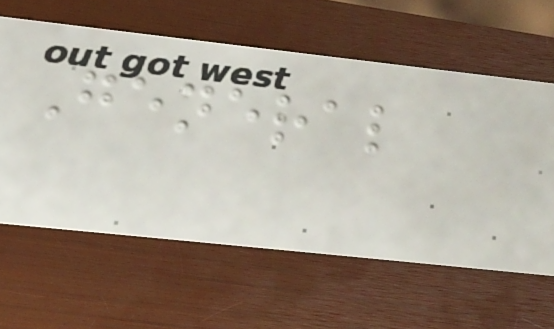General
